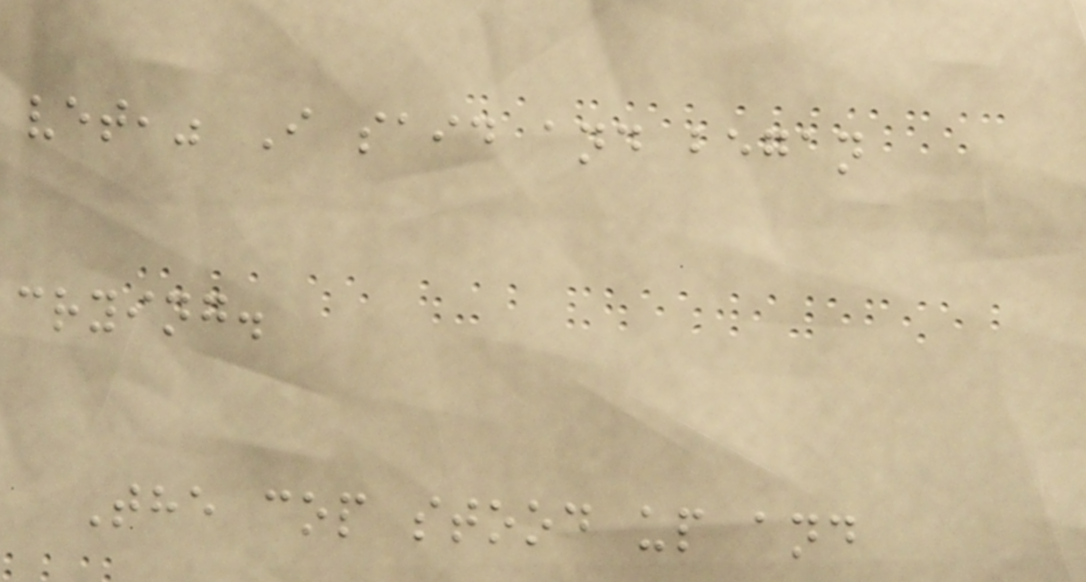vet," I said and began
crying.
The cop stood up and
